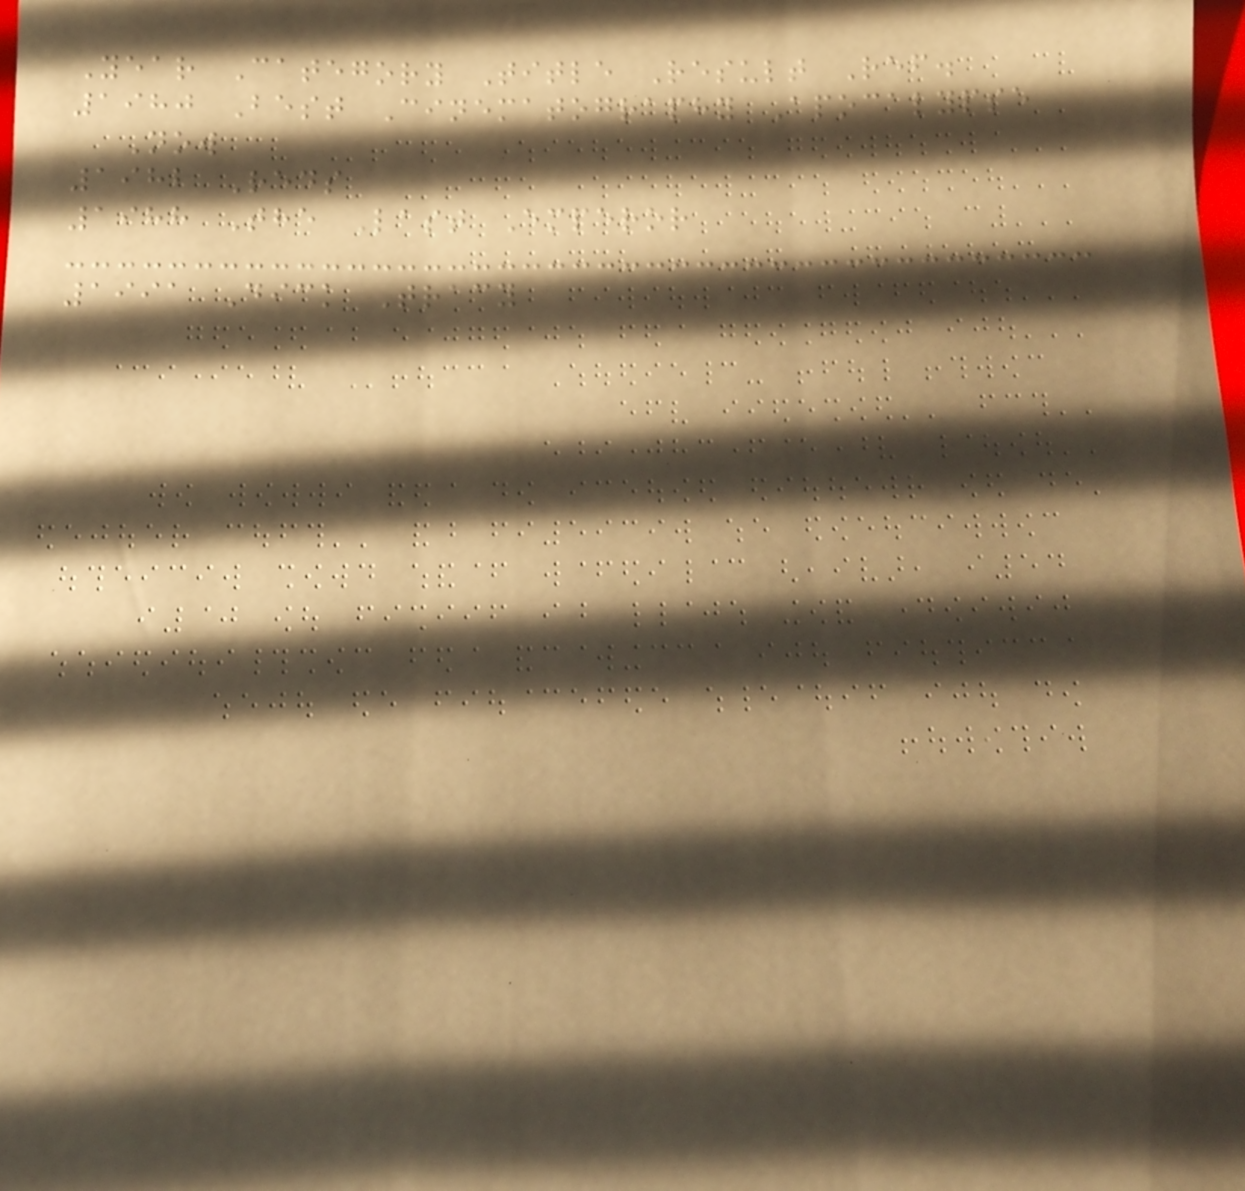Year Category Title Result Ref.
1980 Best Cinematography Apocalypse
Now
1982 Reds
1988 The Last Emperor
1991 Dick Tracy
